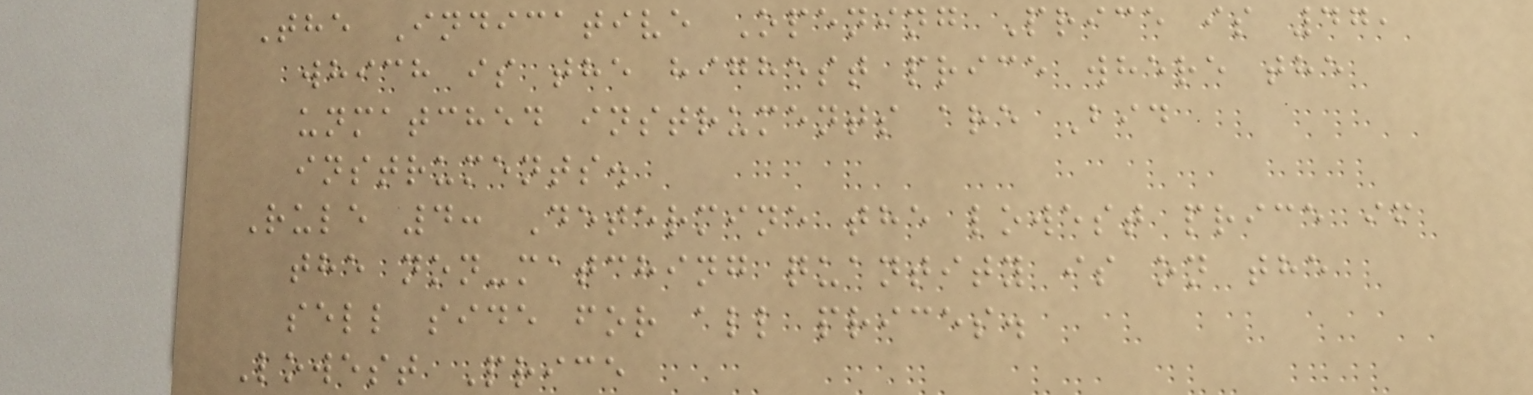The Indicative Opening Price is 47,
which is the highest price where the
unmatched instruments are Bid
instruments.
Rule 4: Determine the lowest price if
the non-matching quantity is on the
sell side for all prices.
Lowest Price
